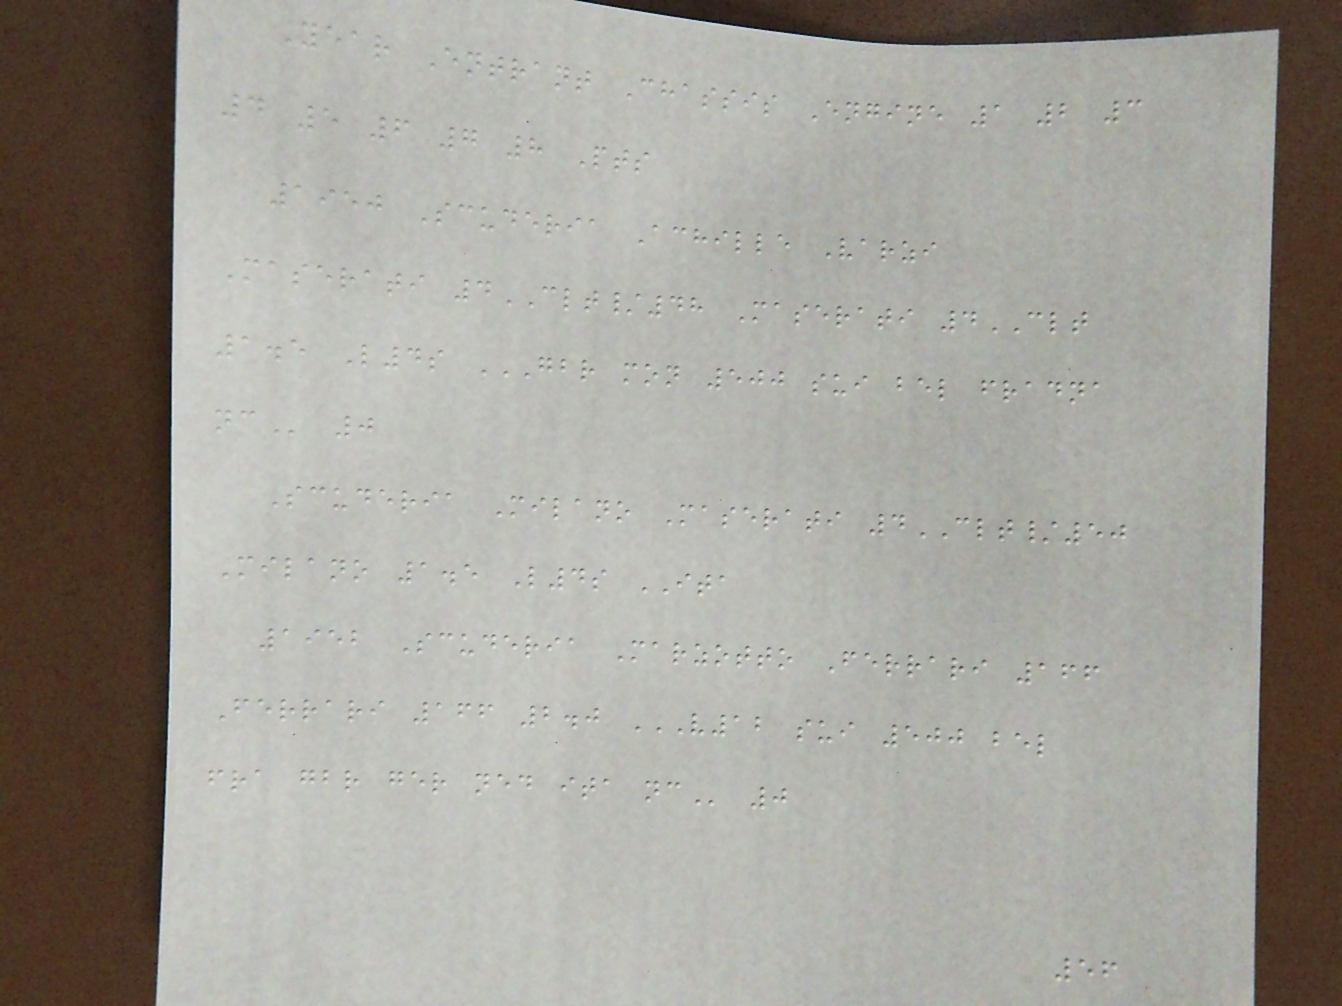Year Entrant Chassis Engine 1 2 3
4 5 6 7 8 Pts
1950 Scuderia Achille Varzi
Maserati 4CLT/48 Maserati 4CLT
1.5 L4s GBR MON 500 SUI BEL FRADNA
NC 0
Scuderia Milano Maserati 4CLT/50
Milano 1.5 L4s ITA
1952 Scuderia Marzotto Ferrari 166
Ferrari 166 2.0 V12 SUI 500 BEL
FRA GBR GER NED ITA NC 0
56
